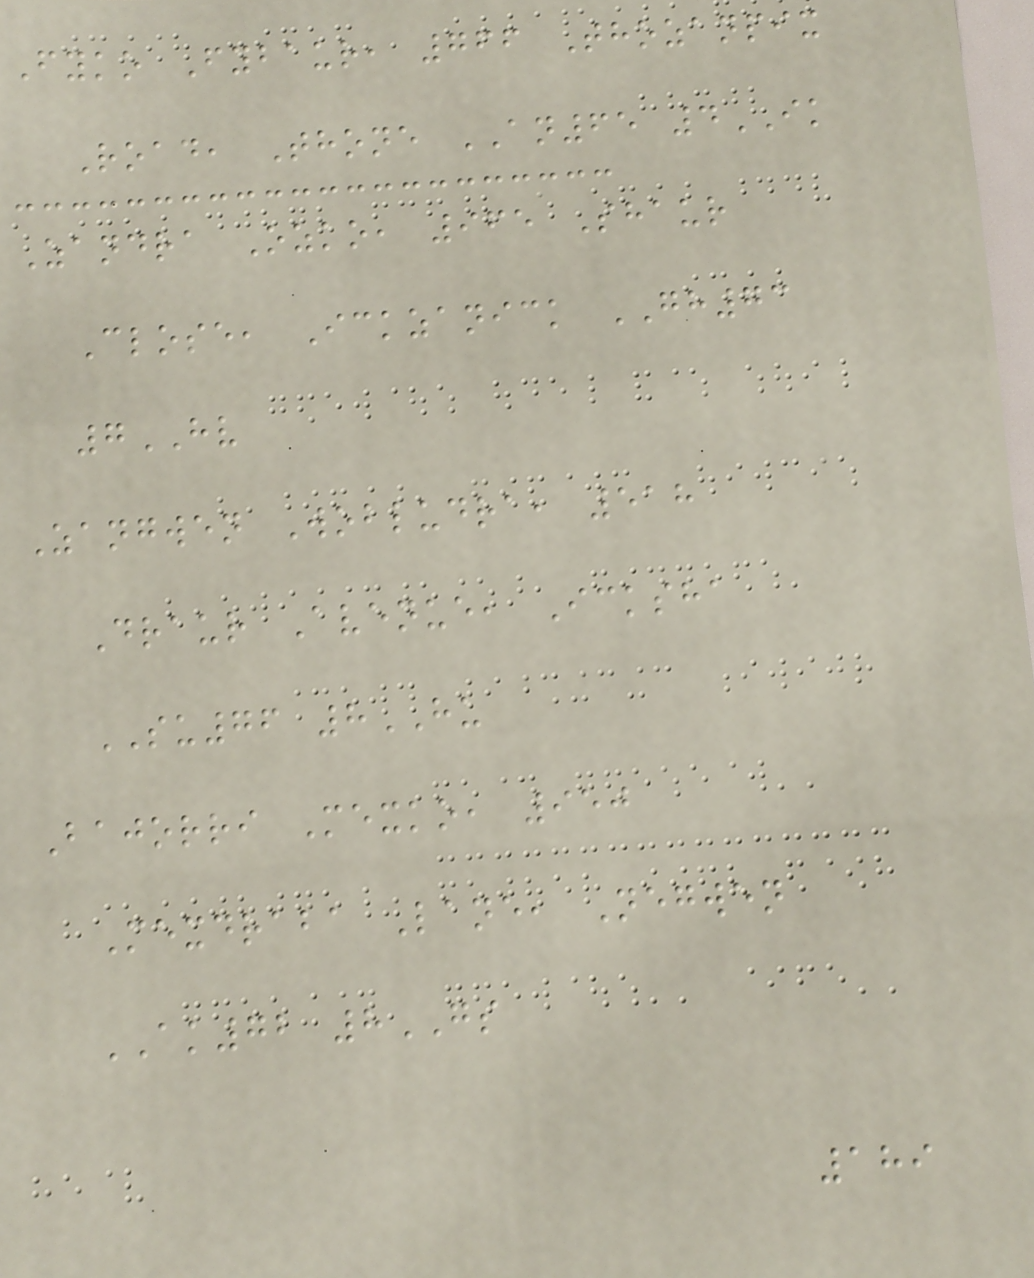Fyko Fybaur, 766 Thozanpix
Road, Thone AN65 4IK
Zandra Ozko, 965 Shaur
Close, Ickzanick GH73
7HV
Zangwen Wobludra, 518
Draur Avenue, Icksha
SU76 8HU
Bajorri Mexko, 950
Mexdraba Lane, Negwen
AK72 8GS
189
